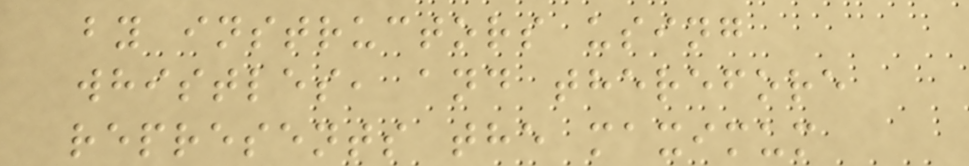by instructors using
whistles, and therefore
represents the maximum
